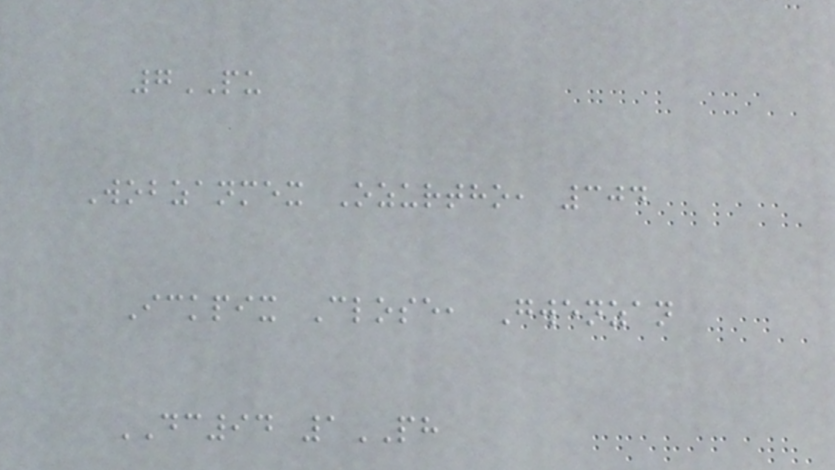7PU
Wobzanmex Ozurtho, 304
Ickpix Close, Gwenzan
DC94 1PH
